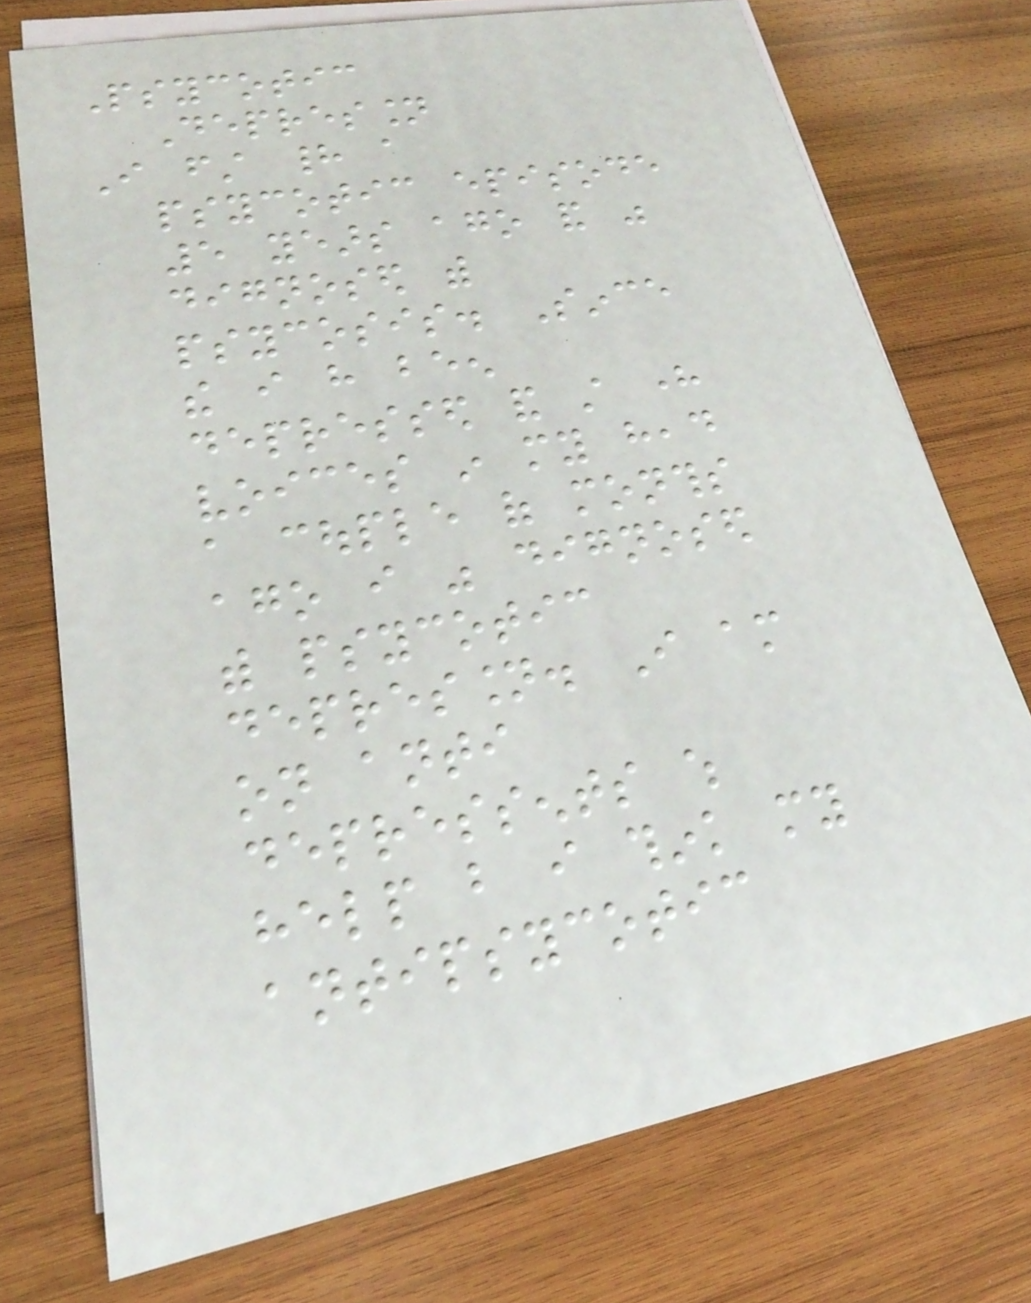Psycotic
Depression
I first had a
psycotic episode
5 years ago and was
dignosed with
psycosis. Since
the i have been
depressed and still here
voices in my head
a couple of months
ago i was dignosed
with psycotic
depression. I am
on anti
depressents which
help but i think my
antipsycotic
